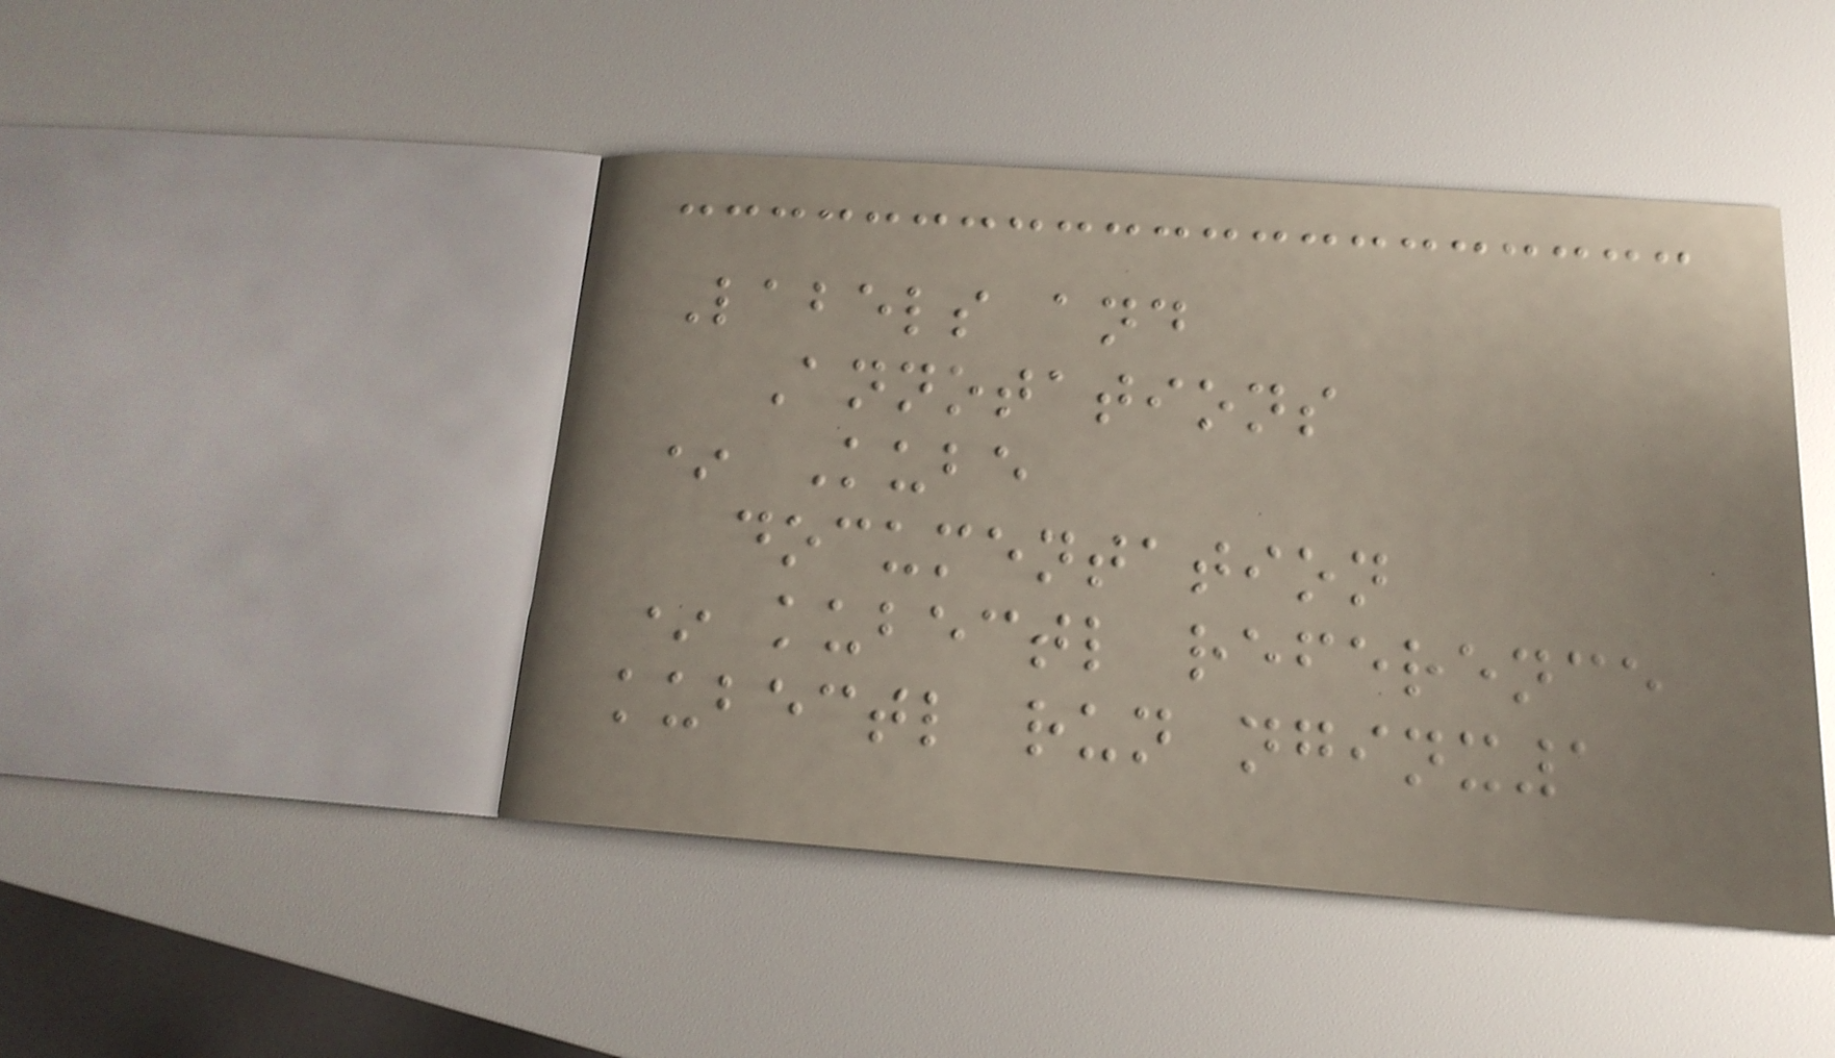Labels and
Annotations
* Kube
documentation
* kubectl reference
kubectl run nginx1
